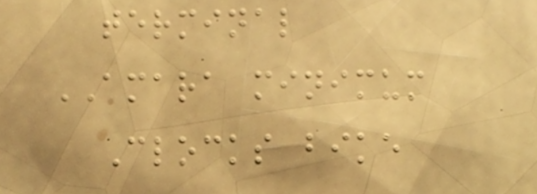terminal
AMARA minimum
Clocks bike
